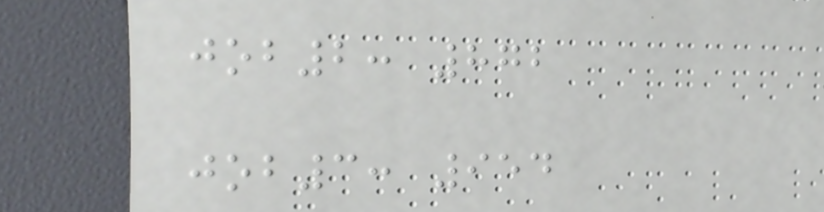job2: 872
job3: 954
